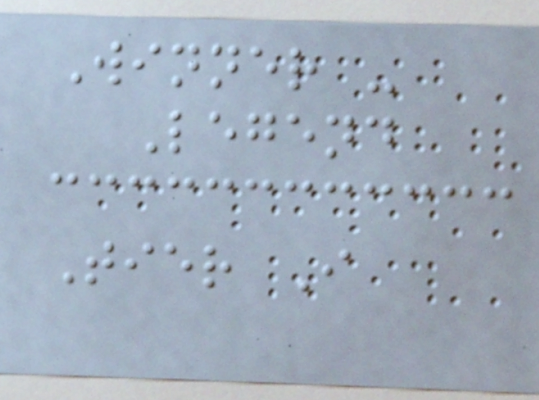Winner -
Legend
Tier I
